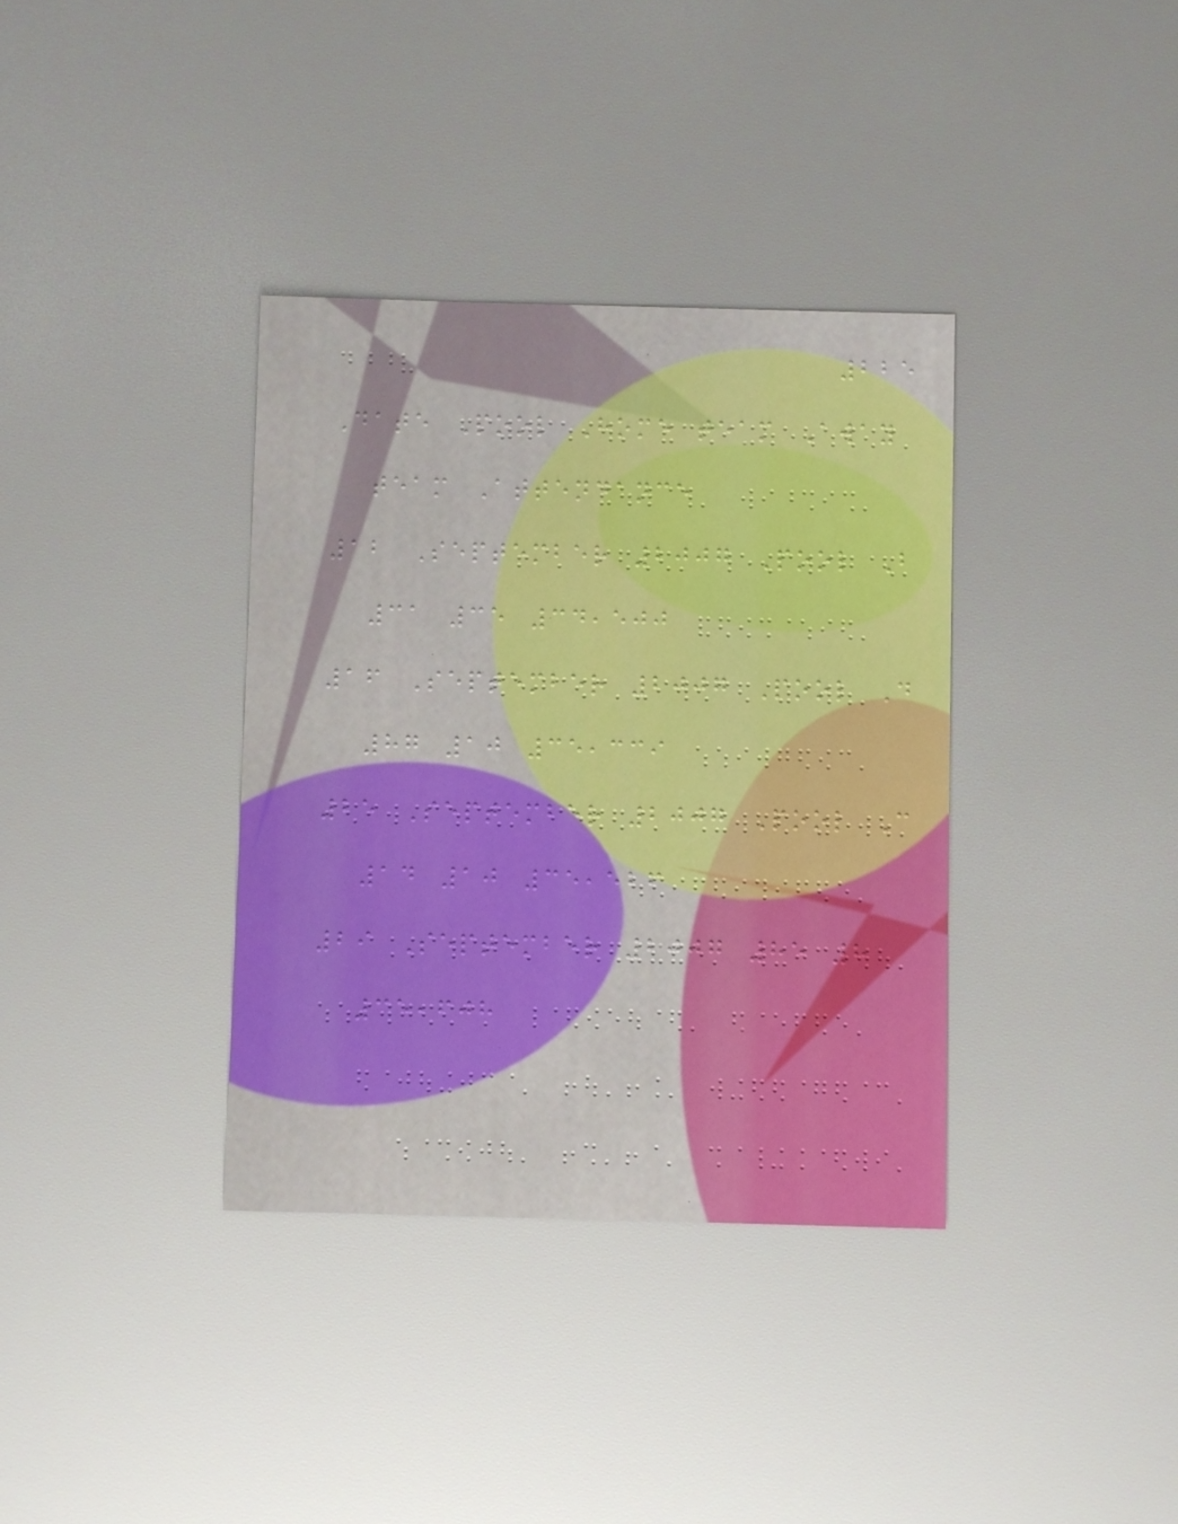225
Date Pool Home team Away
team Attendance
12 September 2007 Pool B
31 35 34,500
16 September 2007 Pool D
87 10 35,339
25 September 2007 Pool C
14 10 35,526
29 September 2007 85 8
35,608
